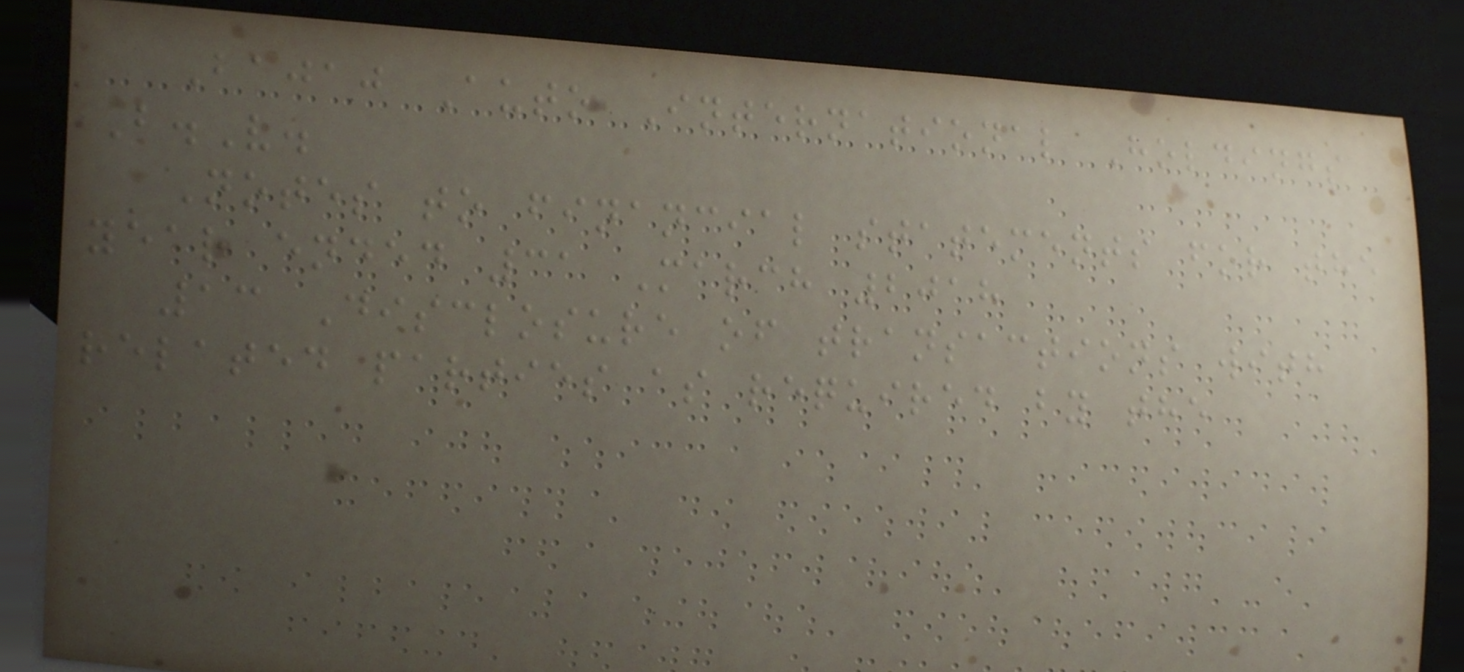Bajaj Auto International Holdings
B.V.
Notes to financial statements for the
year ended 31 March 2018
13 Disclosure of transactions with
related parties as required by the
